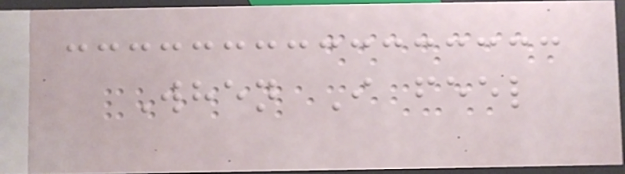When I feel
